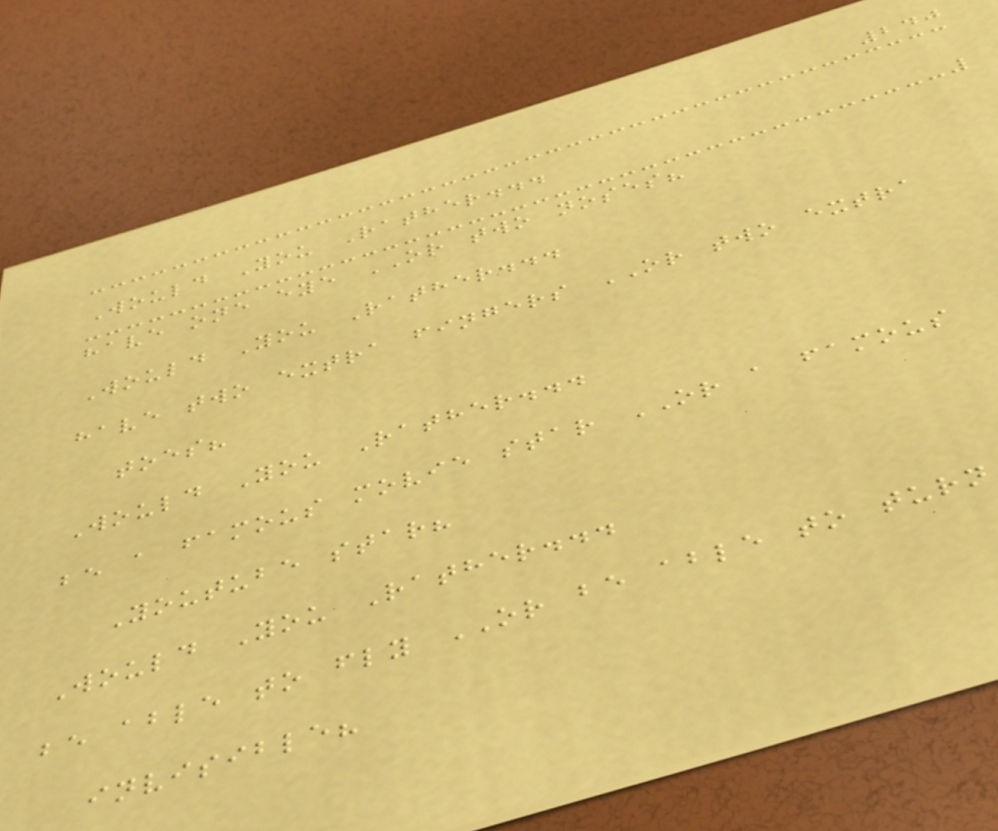240
Would You Rather...
have one eye OR two noses?
Would You Rather...
have two extra fingers OR two extra
toes?
Would You Rather...
be a famous movie star OR a famous
Youtube star?
Would You Rather...
be able to fly OR be able to turn
invisible?
